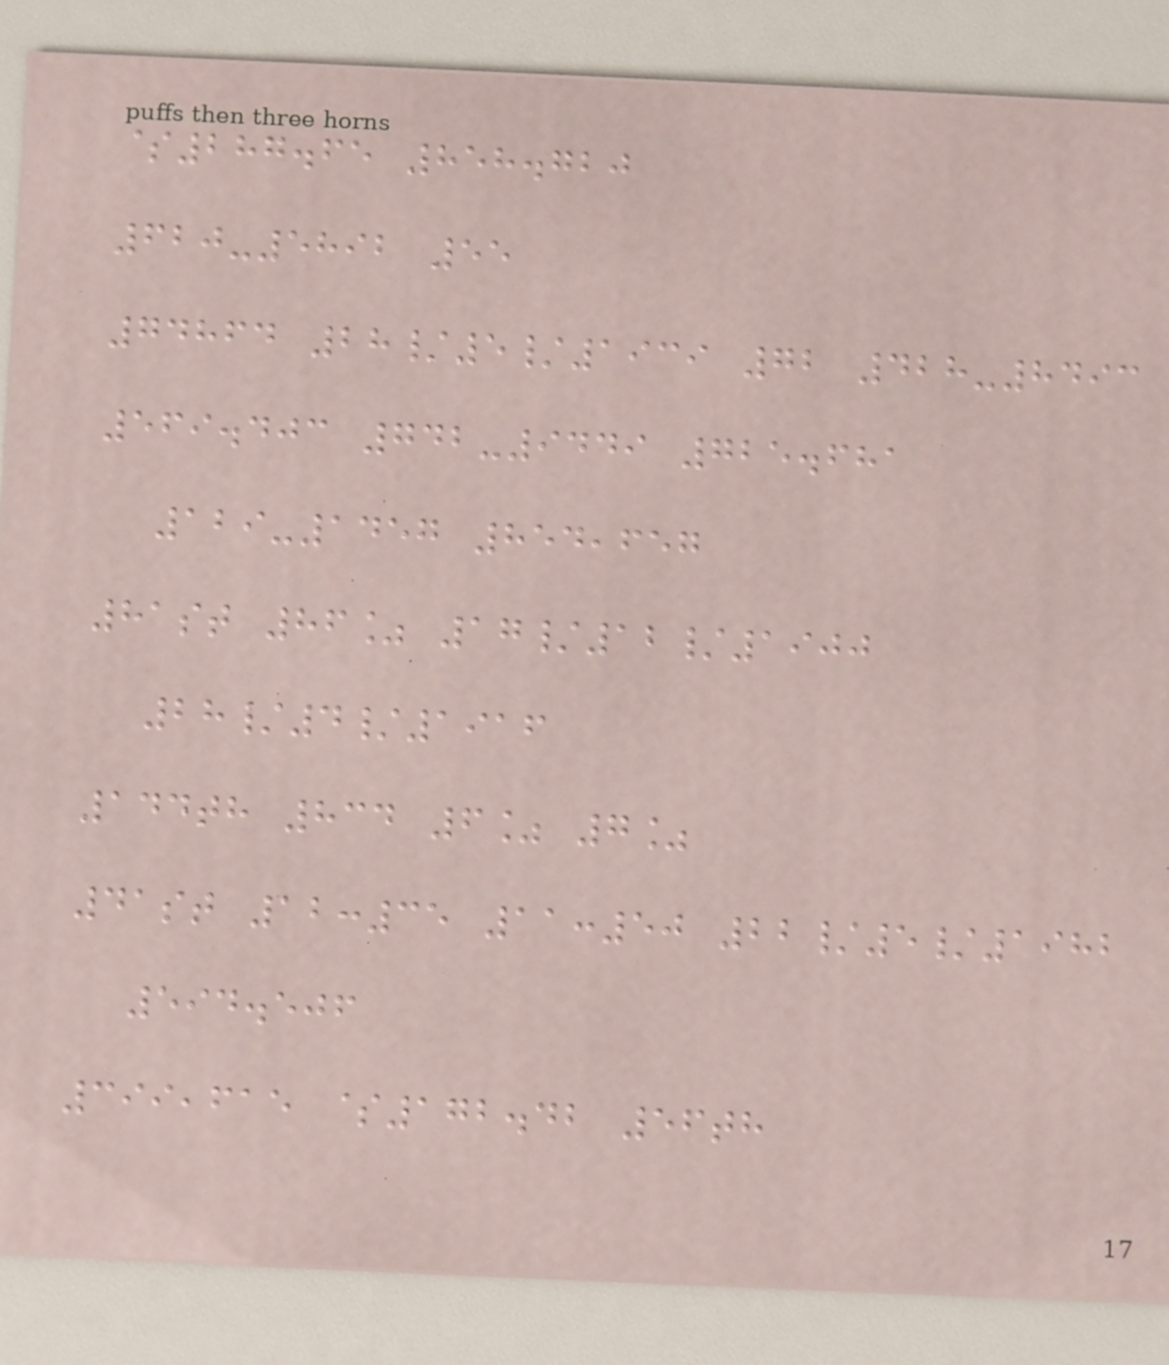$287.65 858.720
620-5892 55
74864 28/5/1939 72 428-8493
569.403 742-9449 725.681
129-1457 854,657
81st 86% 17/12/1900
28/4/1916
144th 834 6% 7%
41st 12:35 11:50 22/5/1982
594.506
399,615 $172.42 56th
